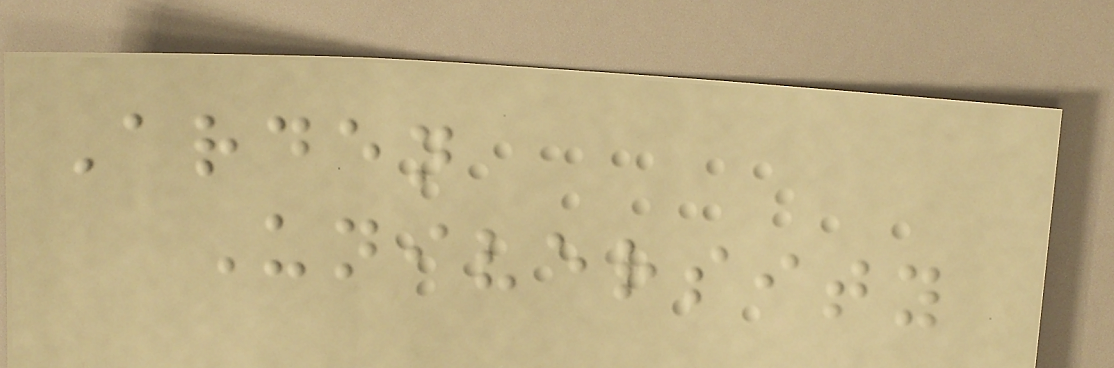Arden
University
